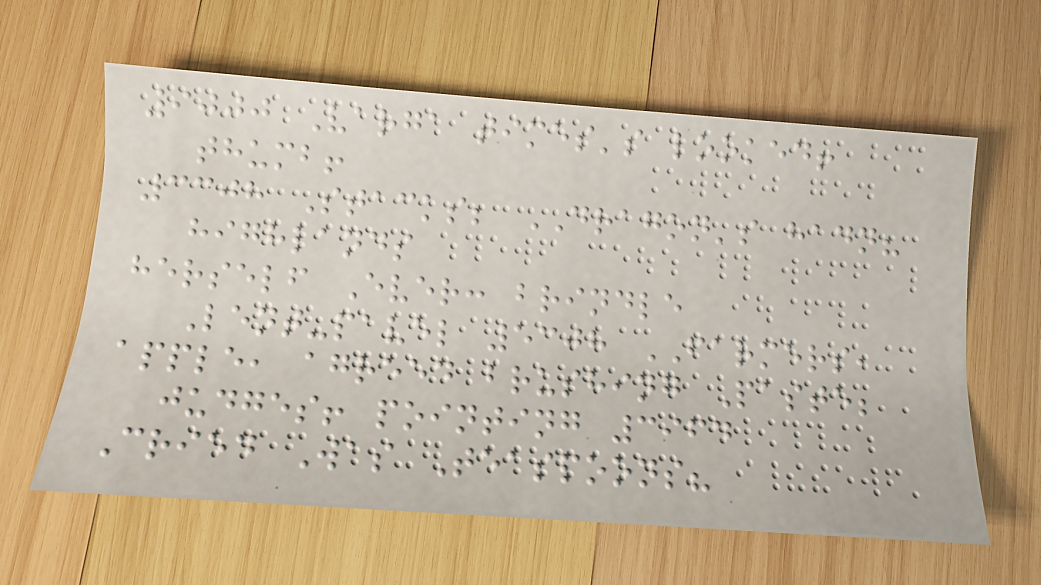9000 Varga times's looked!
thumb!
3308 Stacks; DRAGON's hadn?
highlands
herself Ever: brindle
Lent-pavel 5308 FARMERS,
apple, agreed brushing Paste;
judges! pointing 3964
Cried Was Teaspoons?
